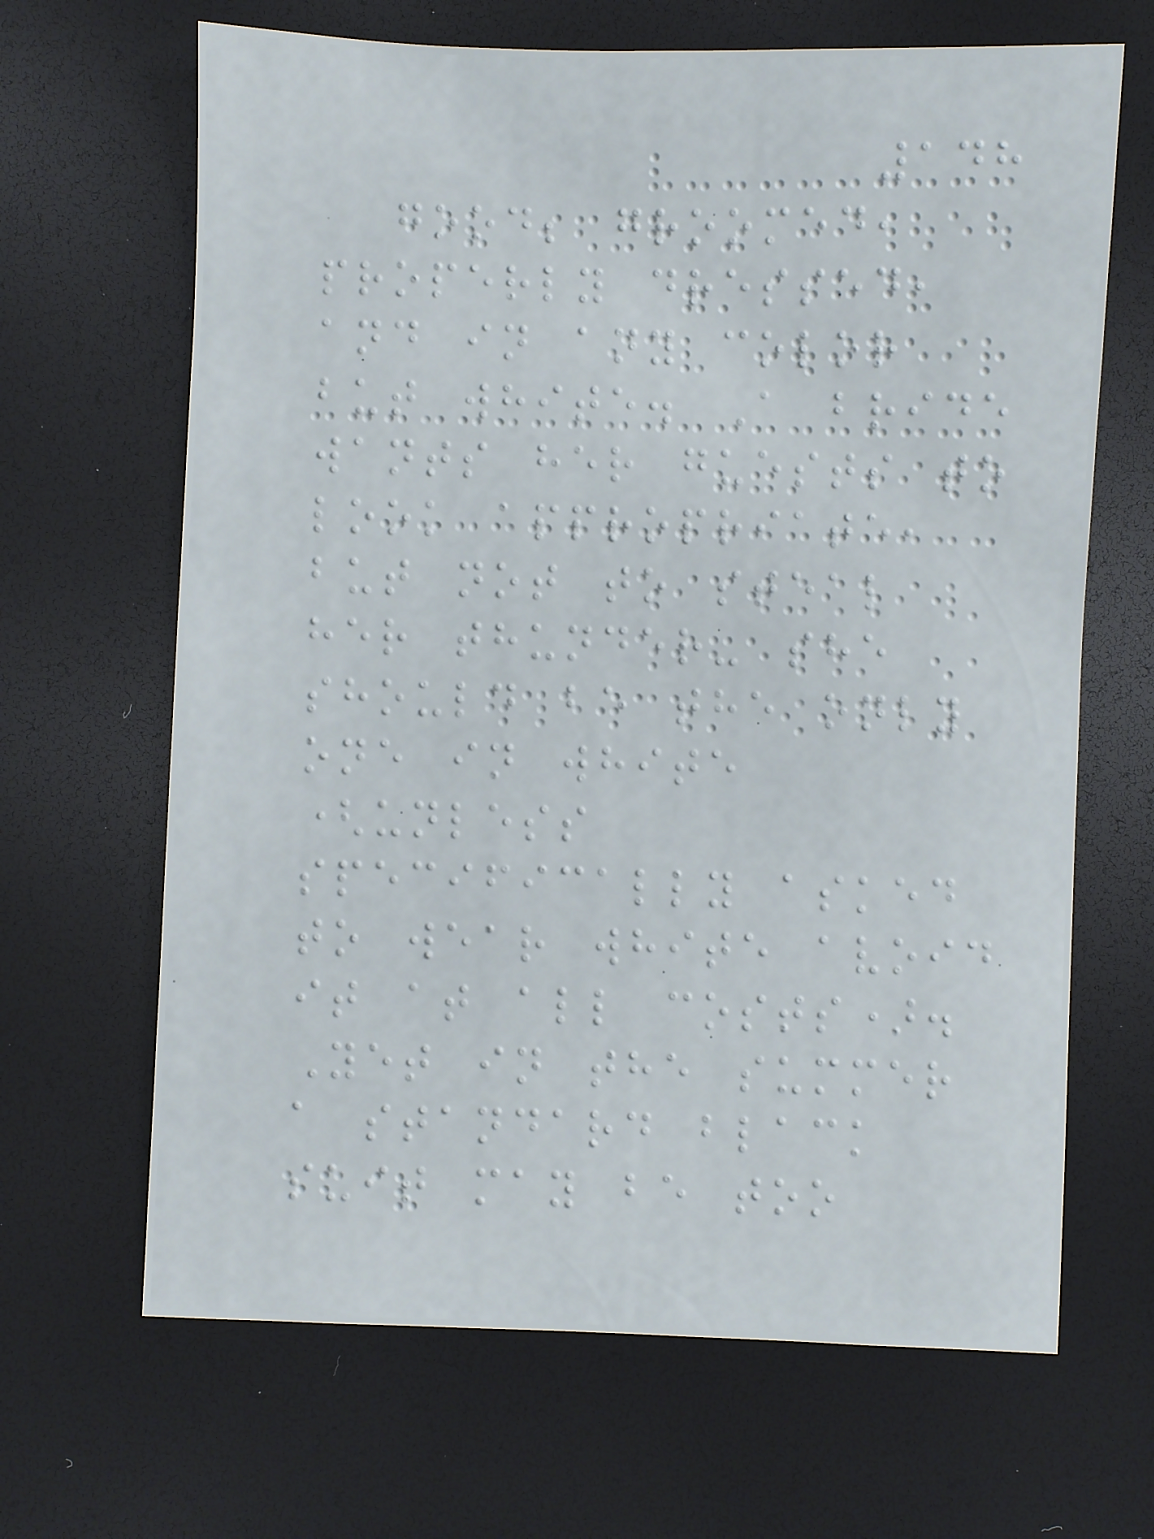148
good; groomed,
properly dressed,
and in any color
but white. A bride
wants her guests to
look appropriate,
but not to steal
her thunder- she
should be the only
one in white
(unless
specifically asked
to wear white avoid
it at all costs).
Yet in the summer
a standard black
suit may be too
